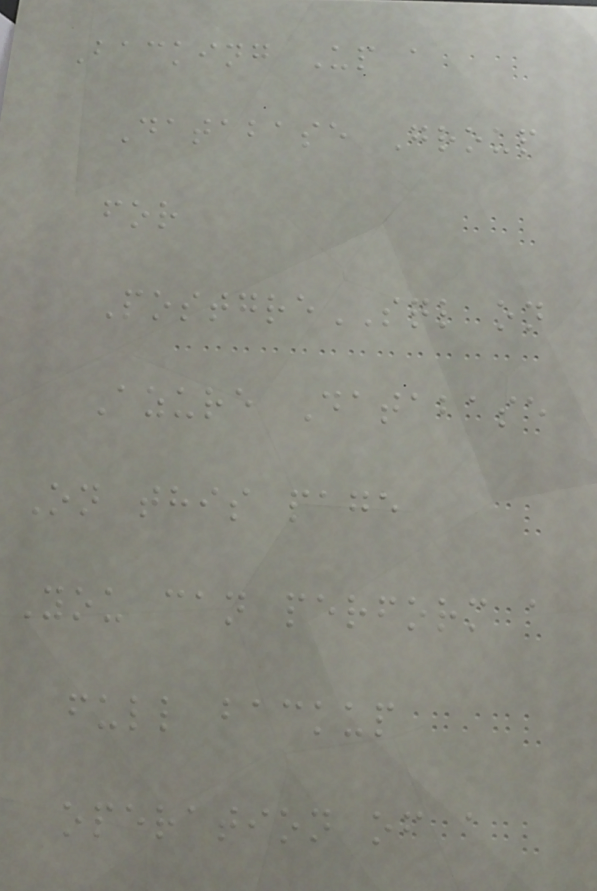Backing Up a
Database Group
for
PostgreSQL on
Azure Database
On this page
You can perform a
full backup
operation of a
